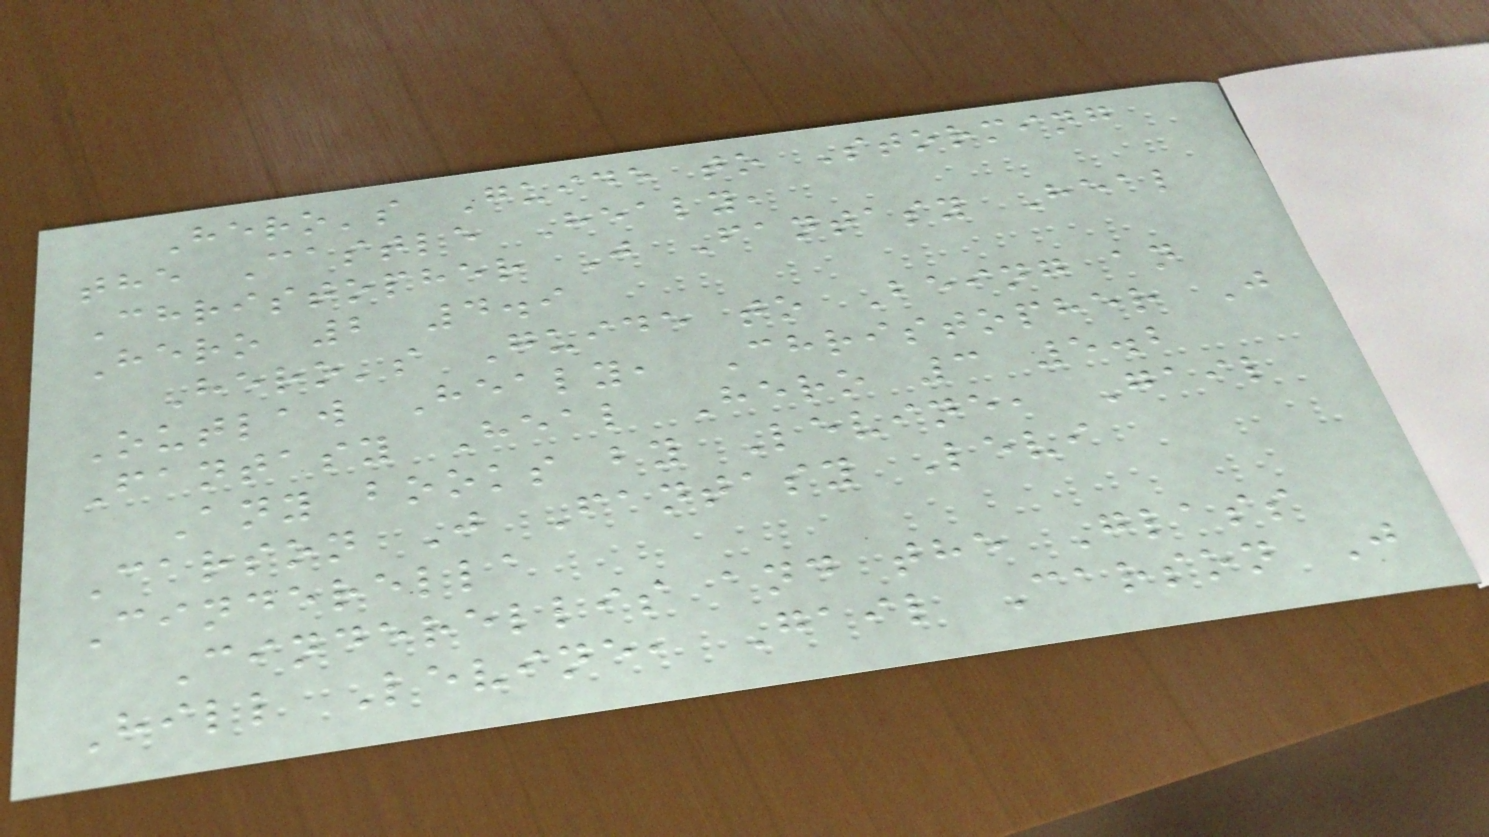Hero's Guide to Storming
the Castle Healy,
Christopher J Fantasy Heal
Hero 2 4.9
Hero's Guide to Being an
Outlaw Healy, Christopher J
Fantasy Heal Hero 3 5.2
Any books by Levine, Gail
Carson J Fantasy Levi
Cinderella
Cinderellis and the Glass
Hill Levine, Gail Carson J
